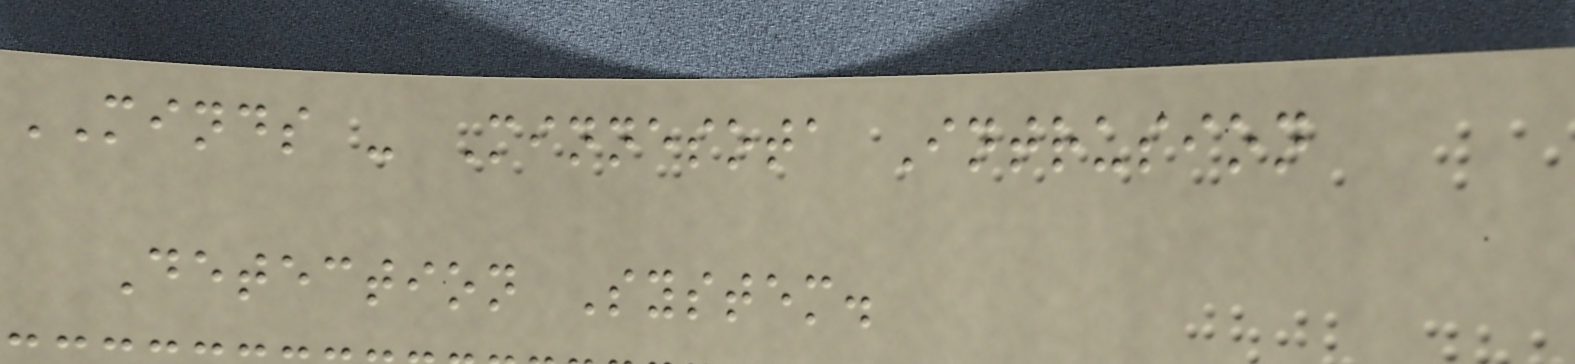MINDS - Minnesota Intrusion
Detection System.
